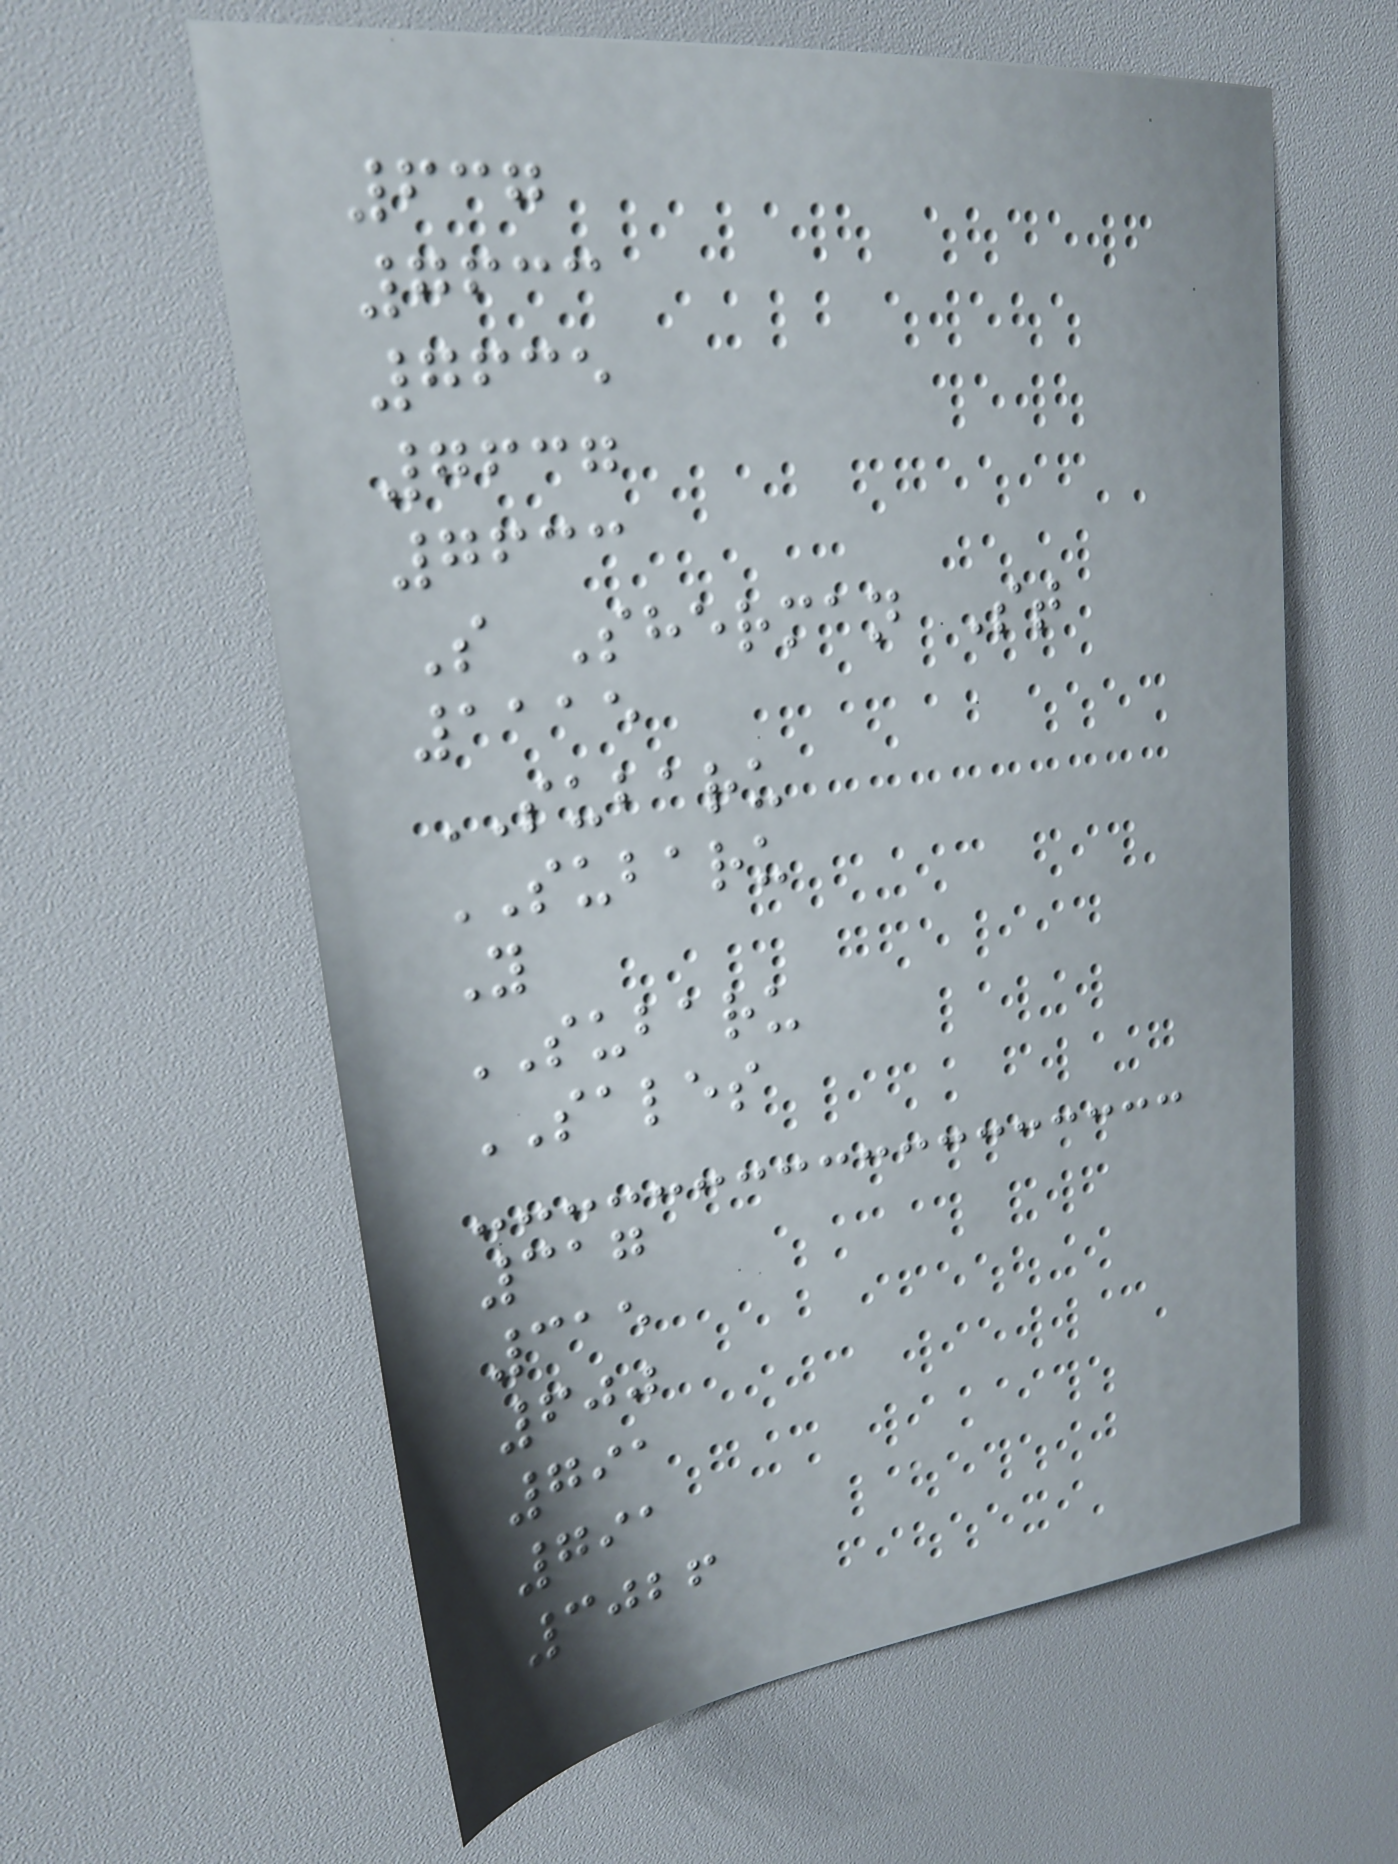637
7633
7635
7637
7633
S Sherman St
1115
SUBARU
SUBARU
Y
SUBARU
SALES
317
315
600
791
791
3026
